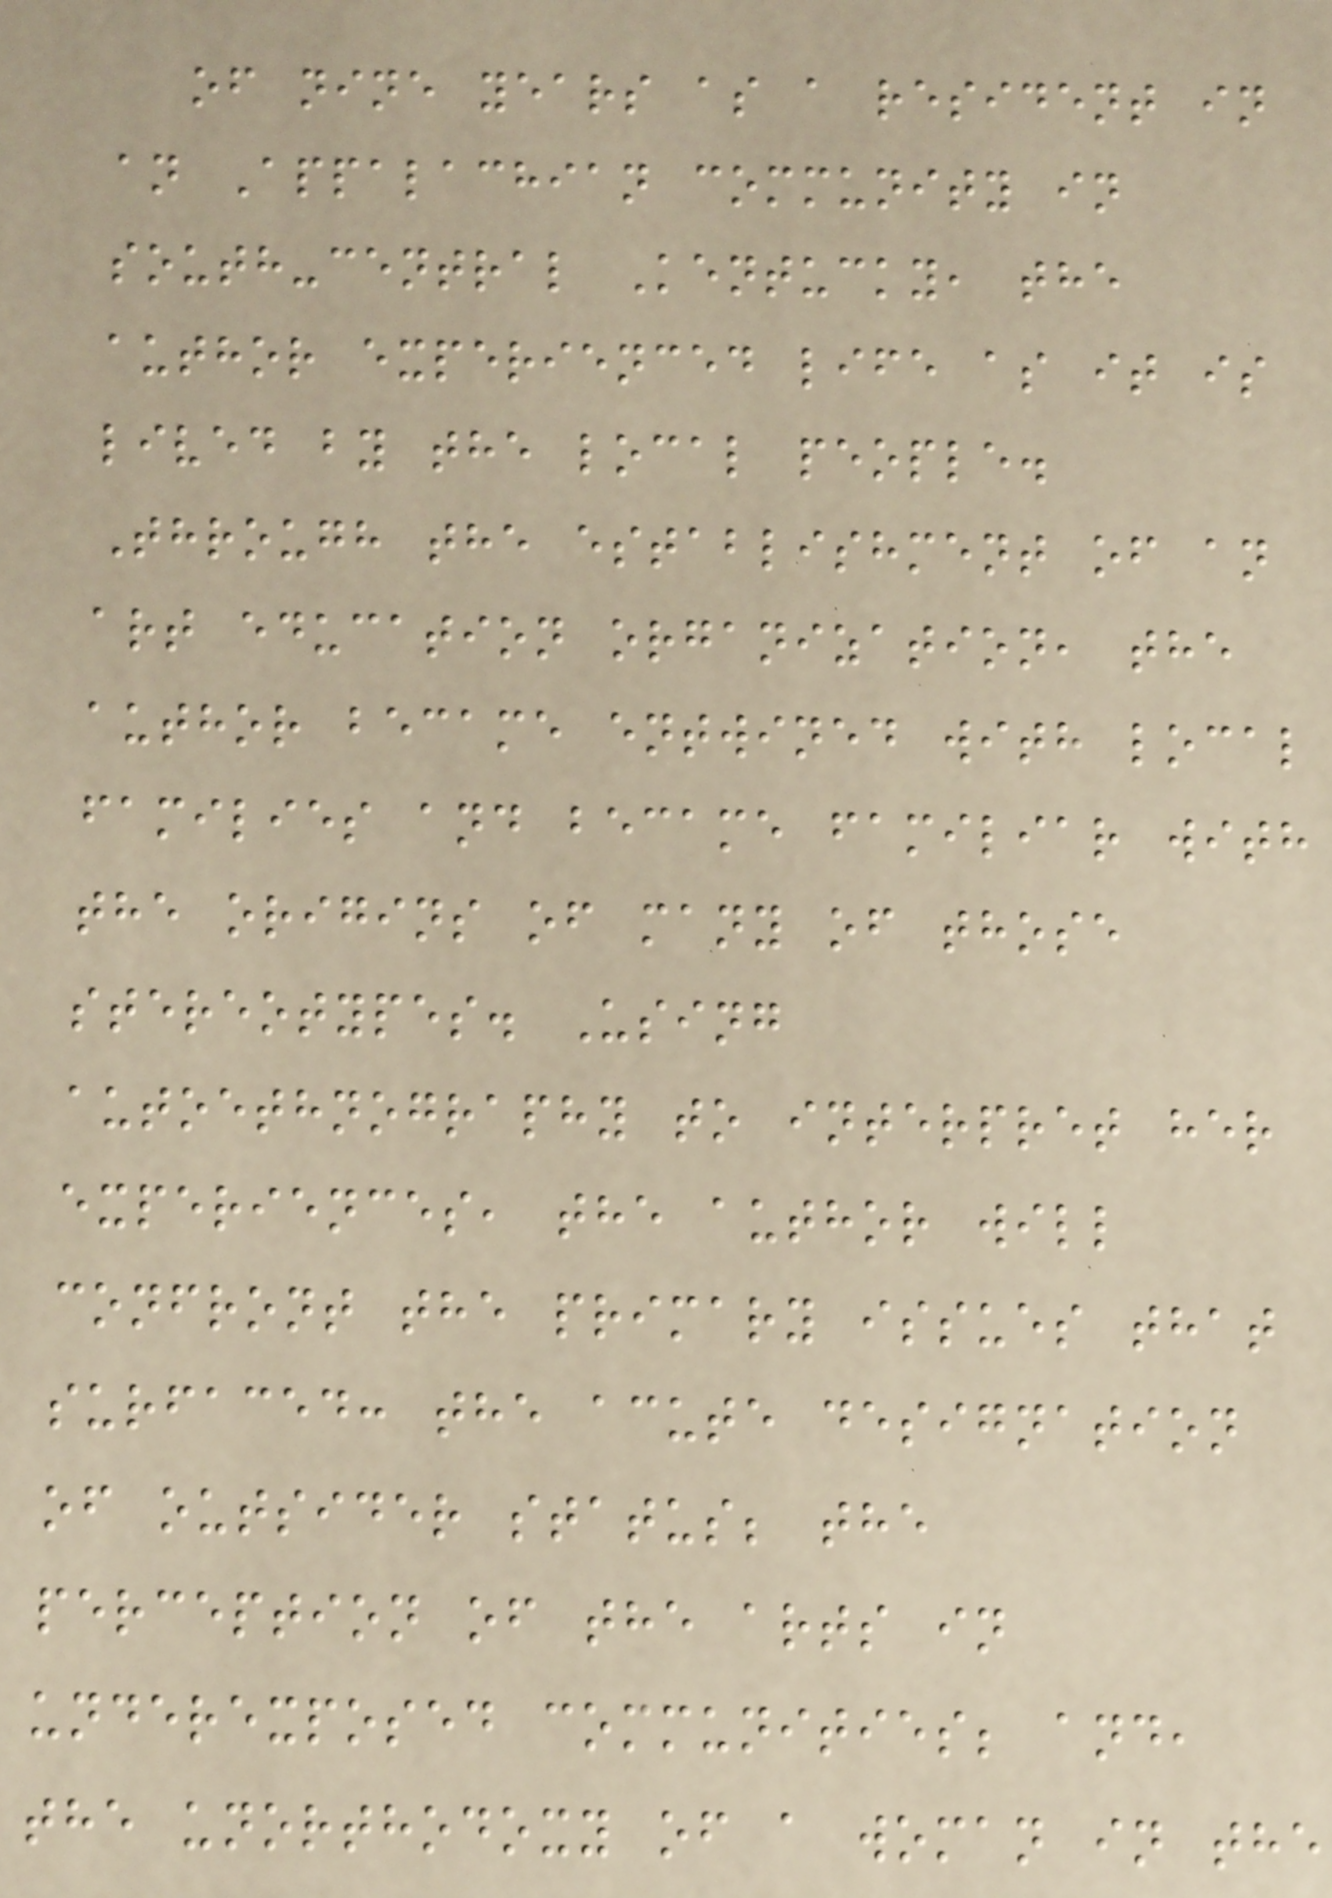of nine years as a resident in
an Appalachian community in
south-central Kentucky, the
author experienced life as it is
lived by the local people.
Through the establishment of an
art education organization, the
author became entwined with local
families and became familiar with
the origins of many of those
stereotypes. Using
autoethnography to interpret her
experiences, the author will
confront the primary issues that
surfaced: the acute designation
of outsider status; the
perception of the arts in
underexposed communities; and,
the unorthodoxy of a woman in the
